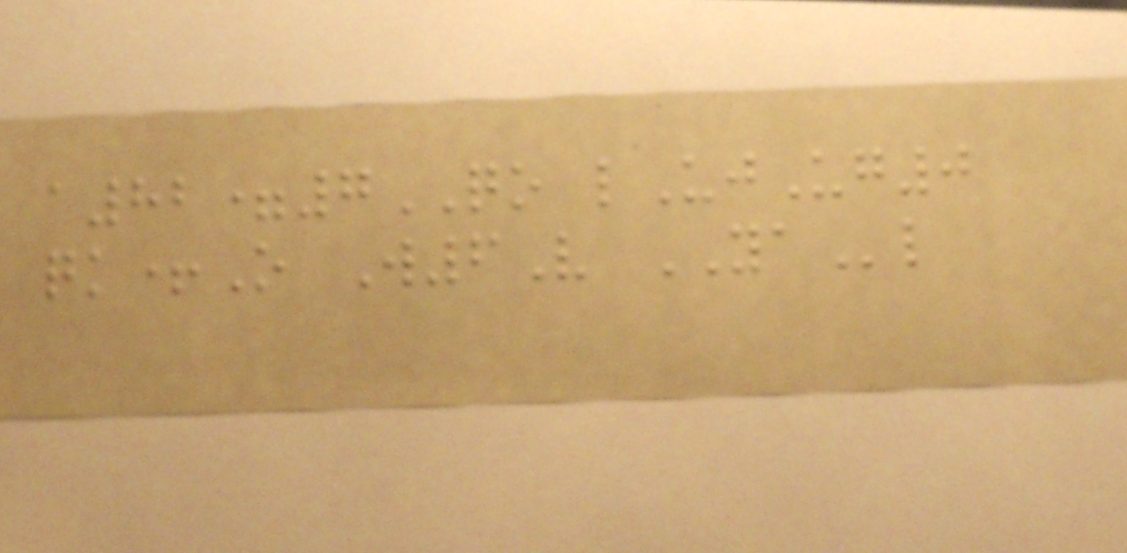a82=7QO lUjUg0
qk+O W6V YAl
